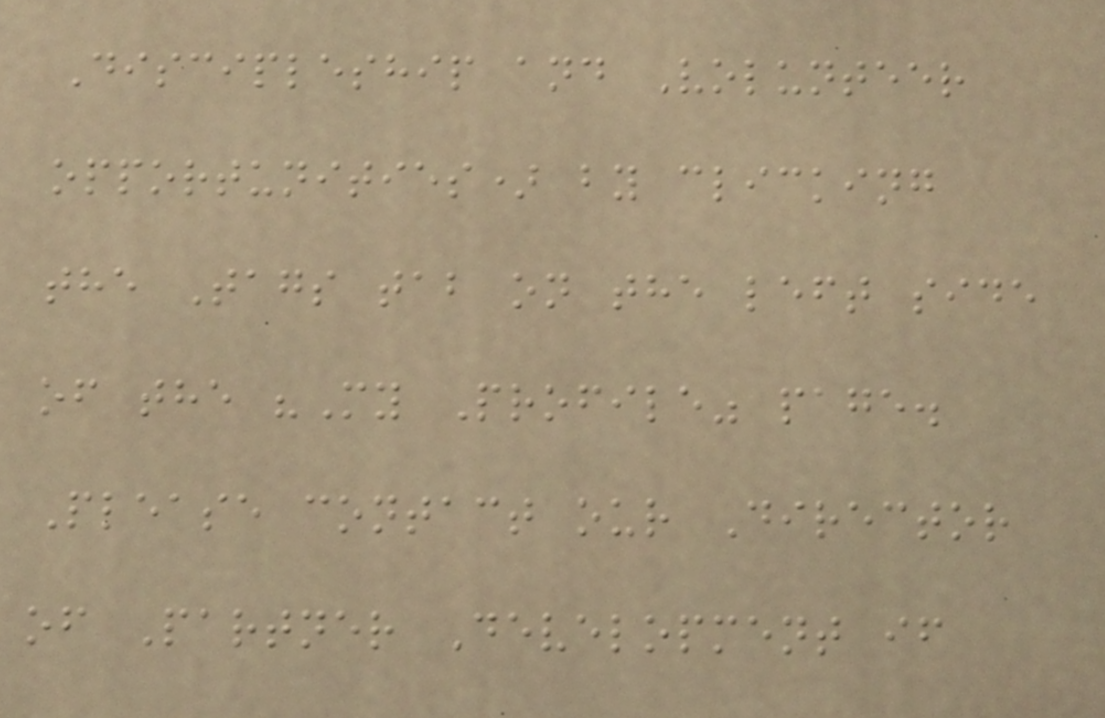Discipleship and Volunteer
opportunities) by clicking
the Tags tab on the left side
of the "My Profile" page.
Please contact our Director
of Partner Development if
